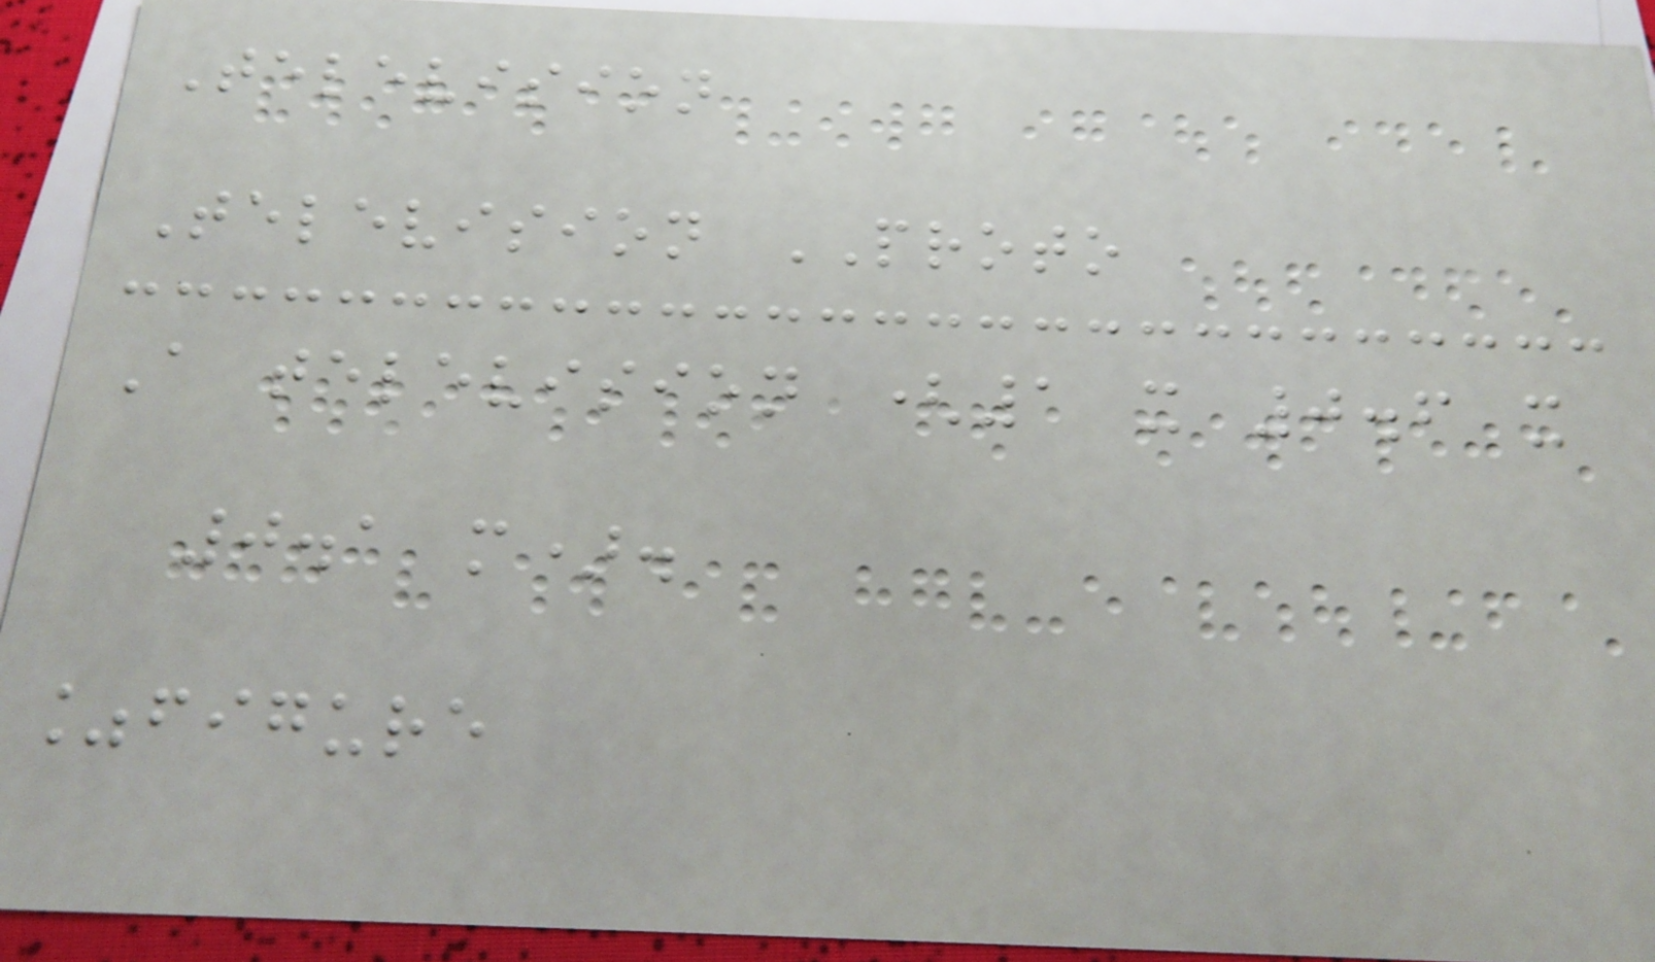Television
Television PROTO
A television (1 x 0.6 x
0.1 m).
%figure
